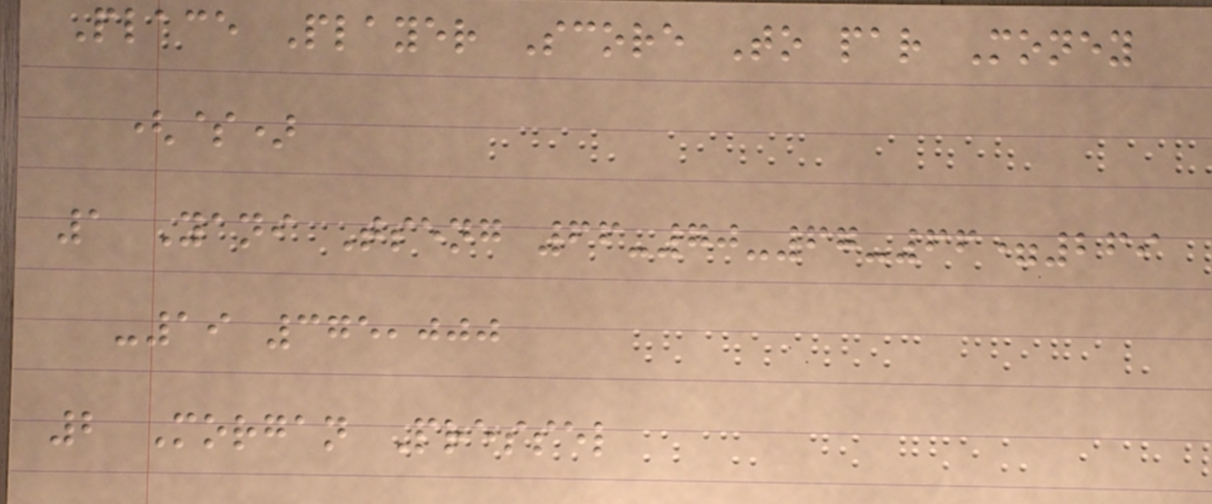Place Player Score To par Money
($)
1 Yani Tseng 66-70-67-66=269
-19 375,000
2 Morgan Pressel
